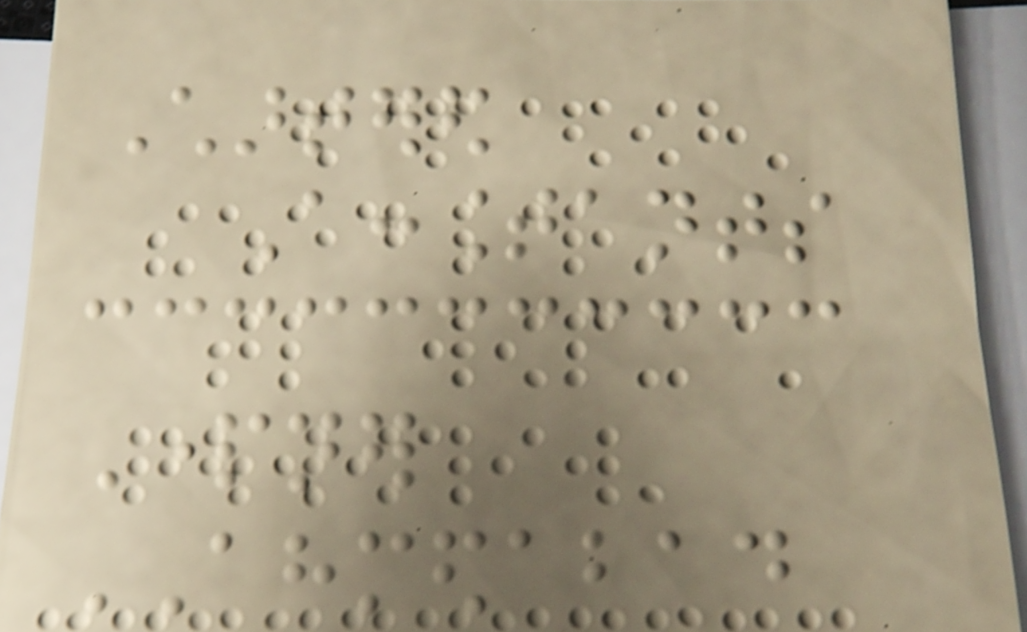Chartered
Accountants
Partner
AHMEDABAD
